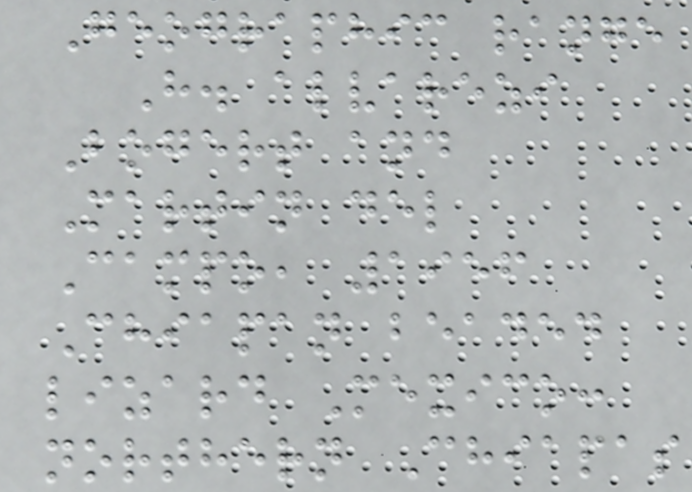Geographic range
H. alvarezi
Bogert and
Martin del
Campo, 1956
Chiapan beaded
lizard Mexico:
northern Chiapas
